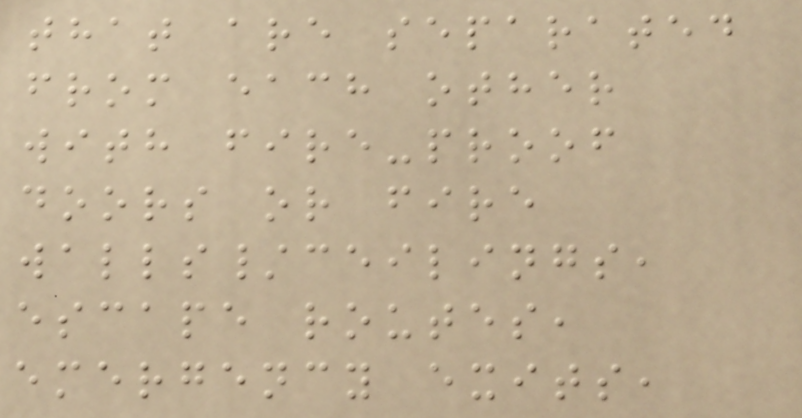that are separated
from each other
with fire-proof
doors or fire
walls/ceilings,
escape routes,
emergency exits,
